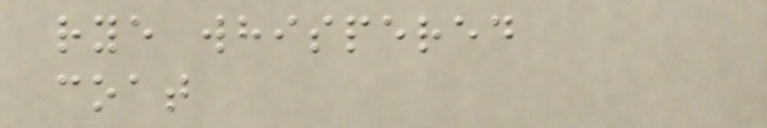rye whispered
coat
